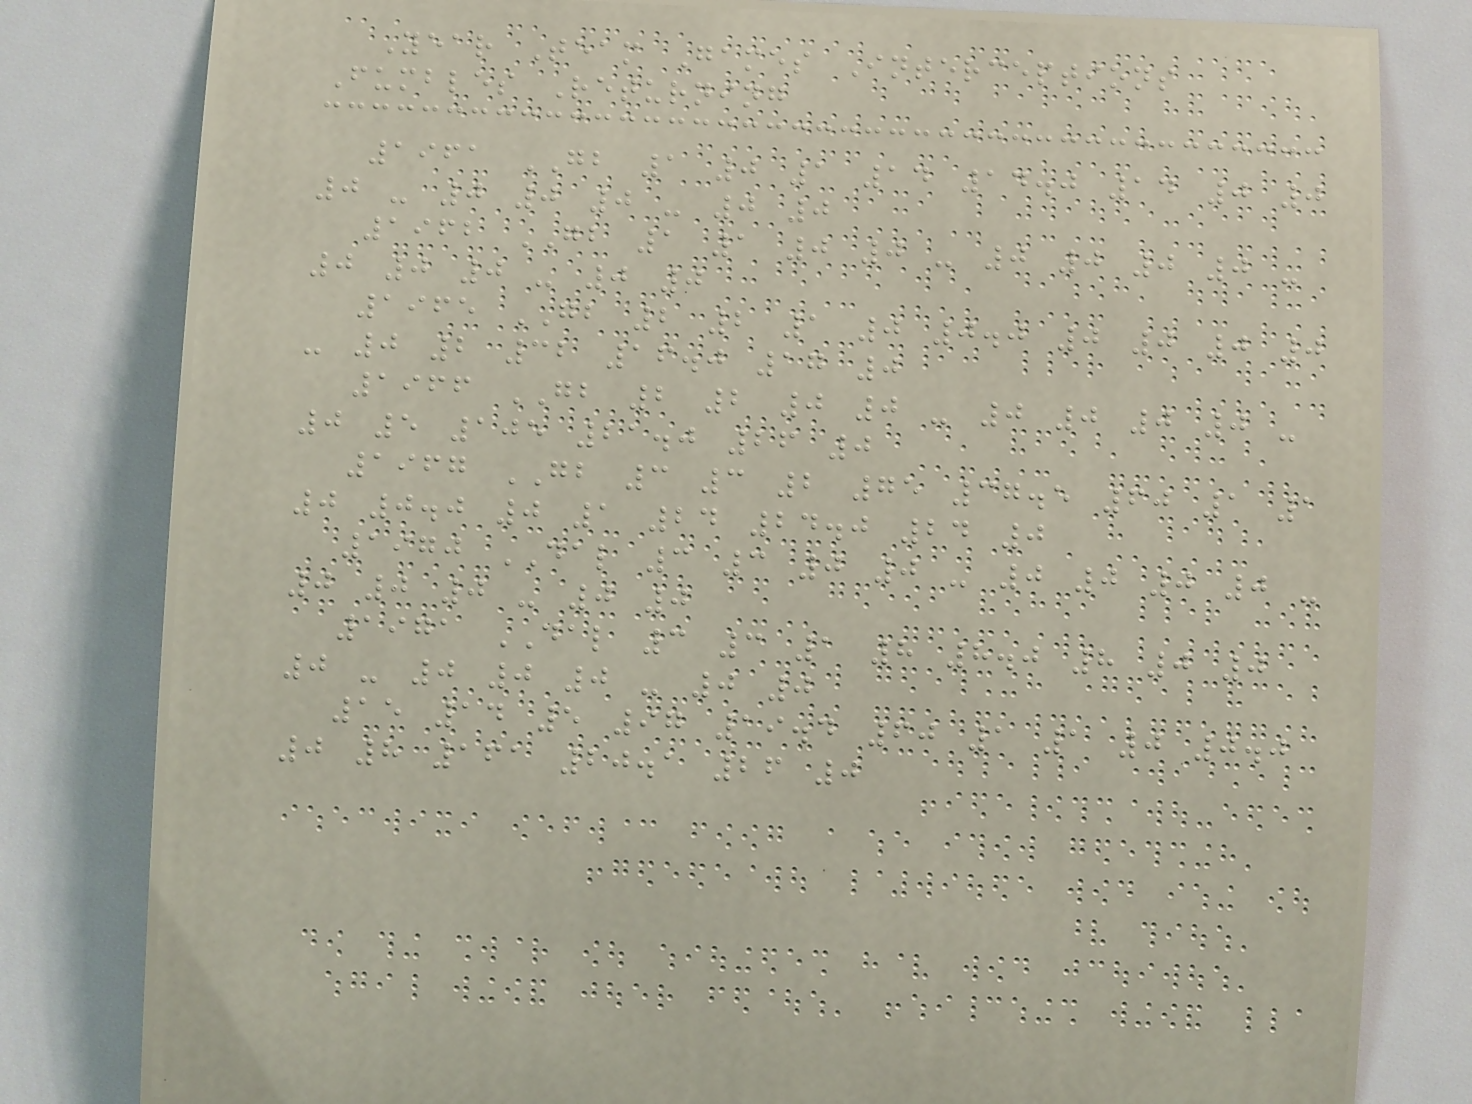Year Team Games Interceptions
Fumbles Returning
1961 GB 1 0 1 14 14.0 14 0 0
0 - 0 0 0 - 0 0
1962 GB 1 1 0 0 - 0 0 0 0 -
0 0 0 - 0 0
1965 GB 2 2 1 0 0.0 0 0 0 0
- 0 2 32 16.0 17 0
1966 GB 2 2 0 0 - 0 0 0 0 -
0 5 105 21.0 26 0
1967 GB 3 3 2 75 37.5 60 1 1
0 0.0 0 1 24 24.0 24 0
1970 DAL 3 3 0 0 - 0 0 0 0 -
0 0 0 - 0 0
1971 DAL 3 3 1 8 8.0 8 0 0
0 - 0 0 0 - 0 0
15 14 5 97 19.4 60 1 1 0 0.0
0 8 161 20.1 26 0
